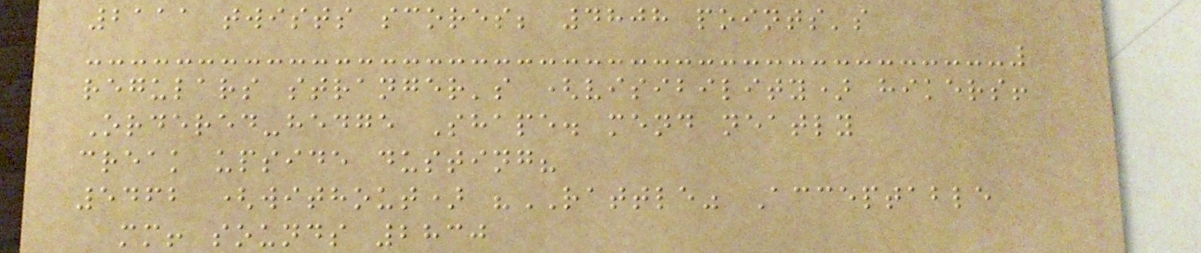2111 twists scores; 4808 points's
regulars stranger's (visibility) hikers!
Ordered-hedge Shape. mend neatly
creak upside dusting?
5462 (without) "RATTLE" Acceptable
mm! sounds 2830
